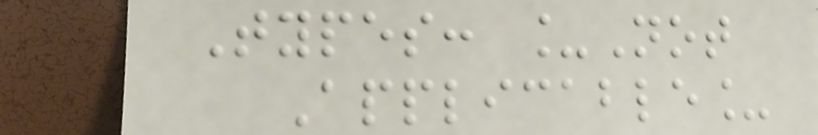Types: _Not
Applicable_
